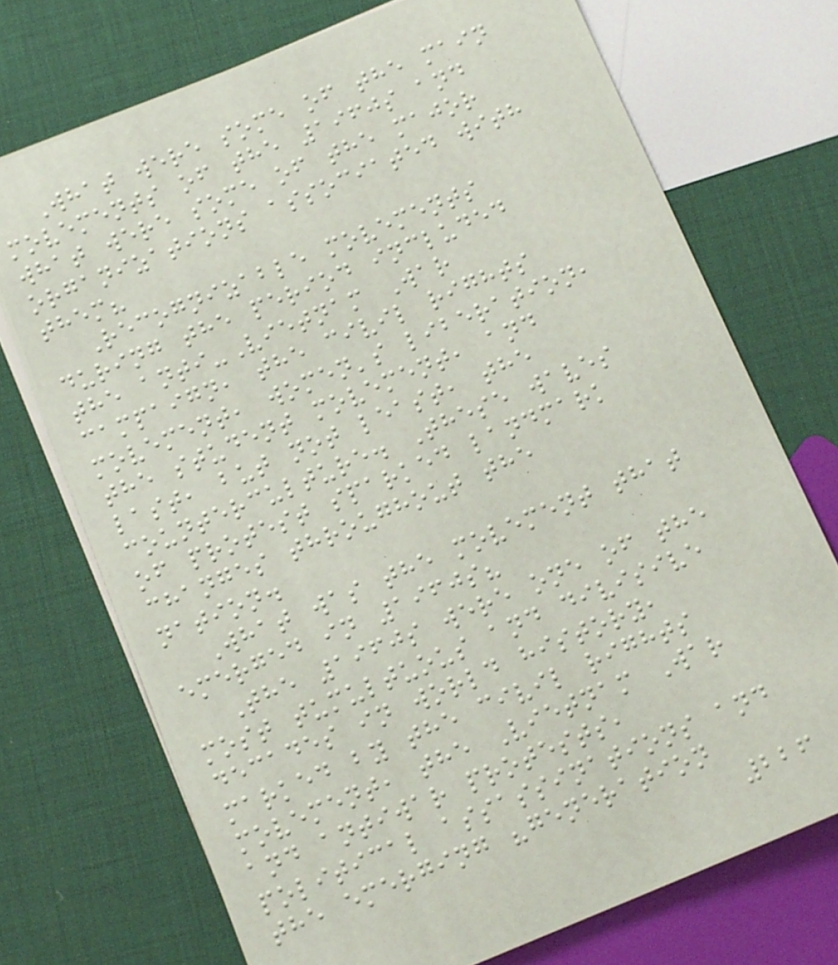What were some of the main
movements of the 1960s and
what were some of the major
organizations associated with
them?
Recognizable movements
during the period included
the anti-Vietnam War
campaign, the civil rights
movement, women's liberation,
the student movement, and
last, but not least, the
counterculture. These waves
of protest sparked landmark
changes throughout the
nation.
What was the movement that
emerged in 1960s?
The 1960s were one of the
most tumultuous and divisive
decades in world history,
marked by the civil rights
movement, the Vietnam War
and antiwar protests,
political assassinations and
the emerging "generation
226
